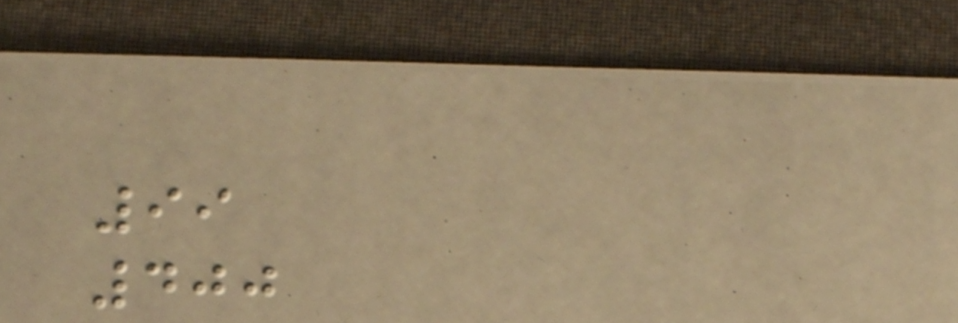99
400
